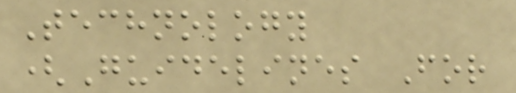Technology
(Guidelines For
